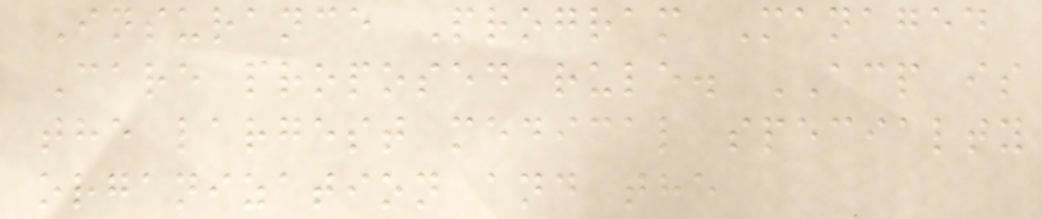Insurance Program Managed
Care proposed rule. ACP is
the largest medical specialty
organization and the
